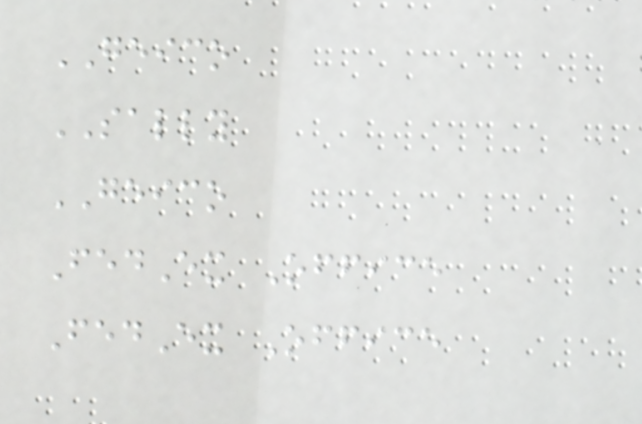GEICO
SALLY
GEICO
FedEx Office
FedEx Office
